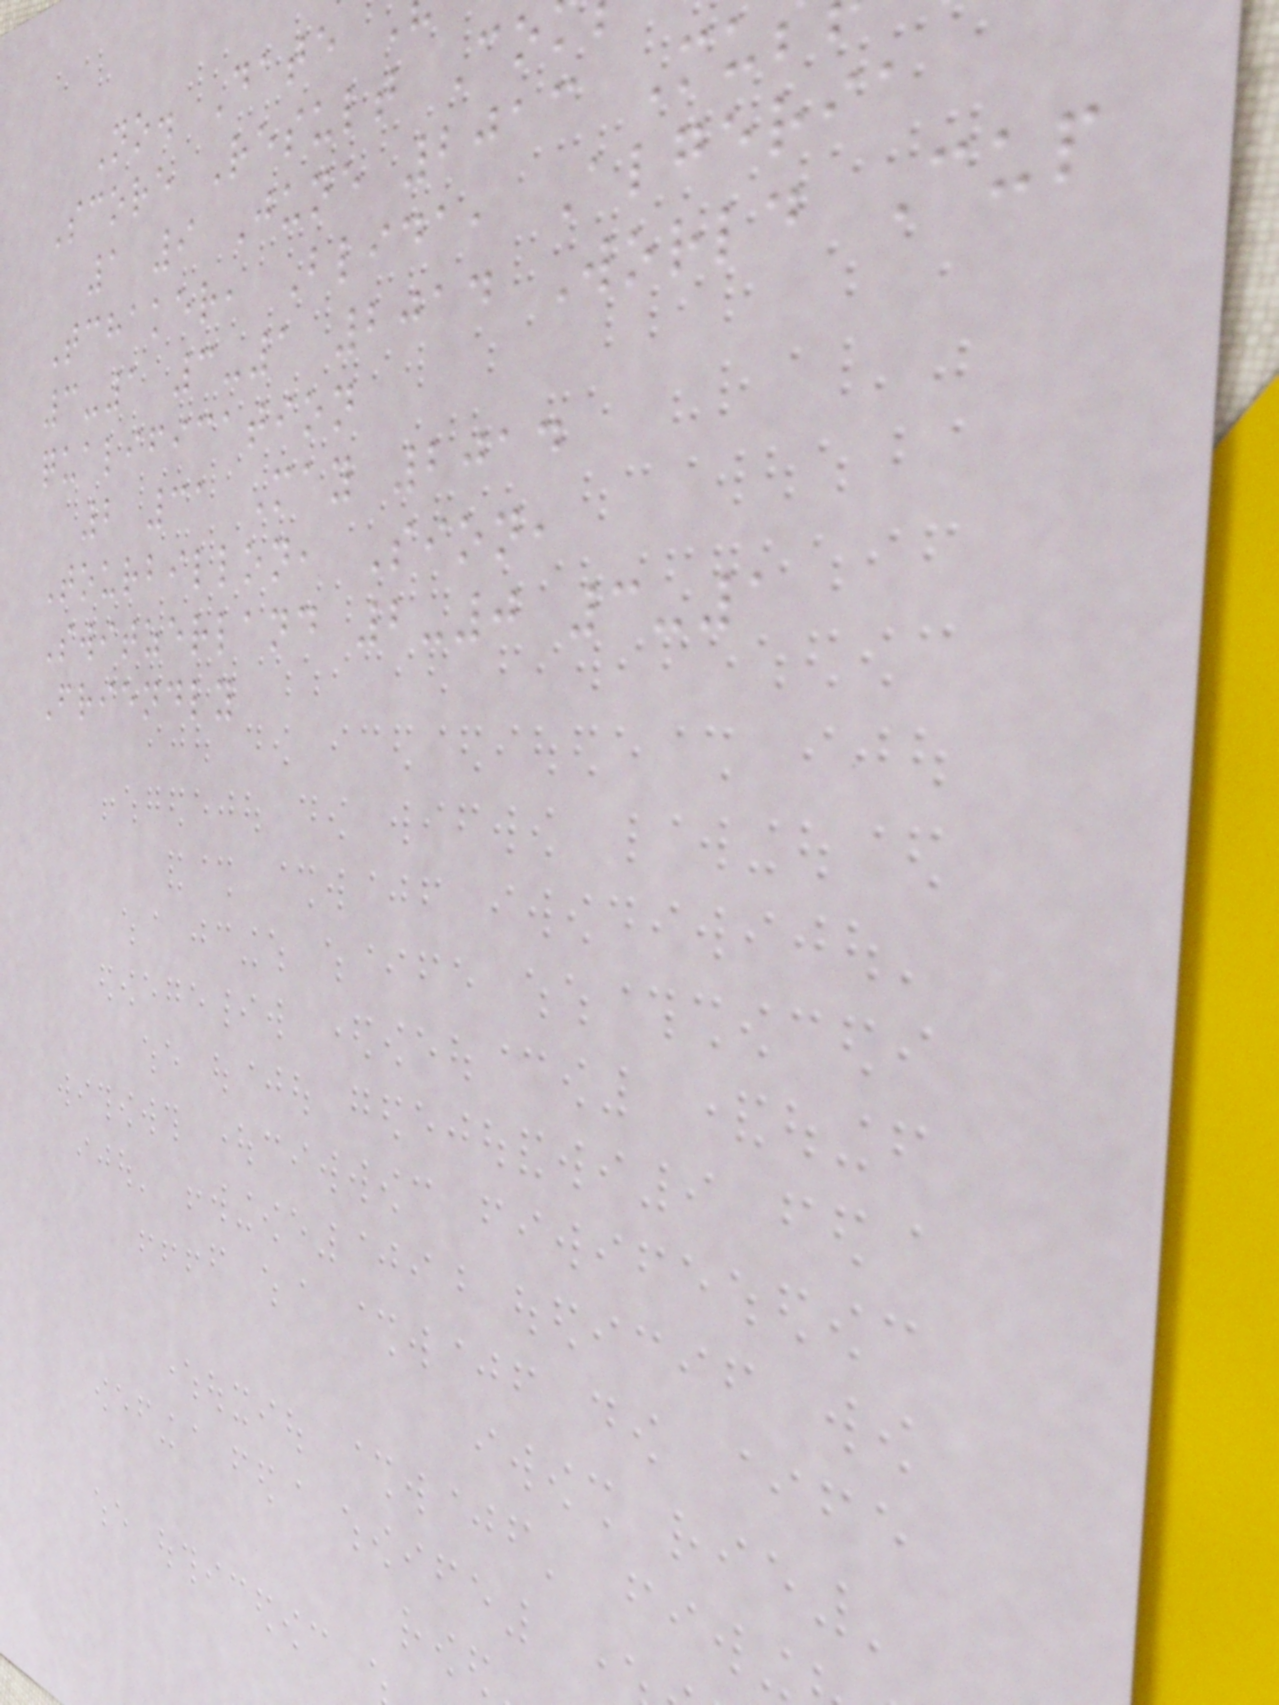No. Date
Score Result Co
1 9 June 2013 Mu
Tchaker, Blida, Algeria
3-1 3-1 2014 World Cup
qualification
2 31 May 2014
Tourbillon, Sion,
Switzerland 2-0 3-1
Friendly
